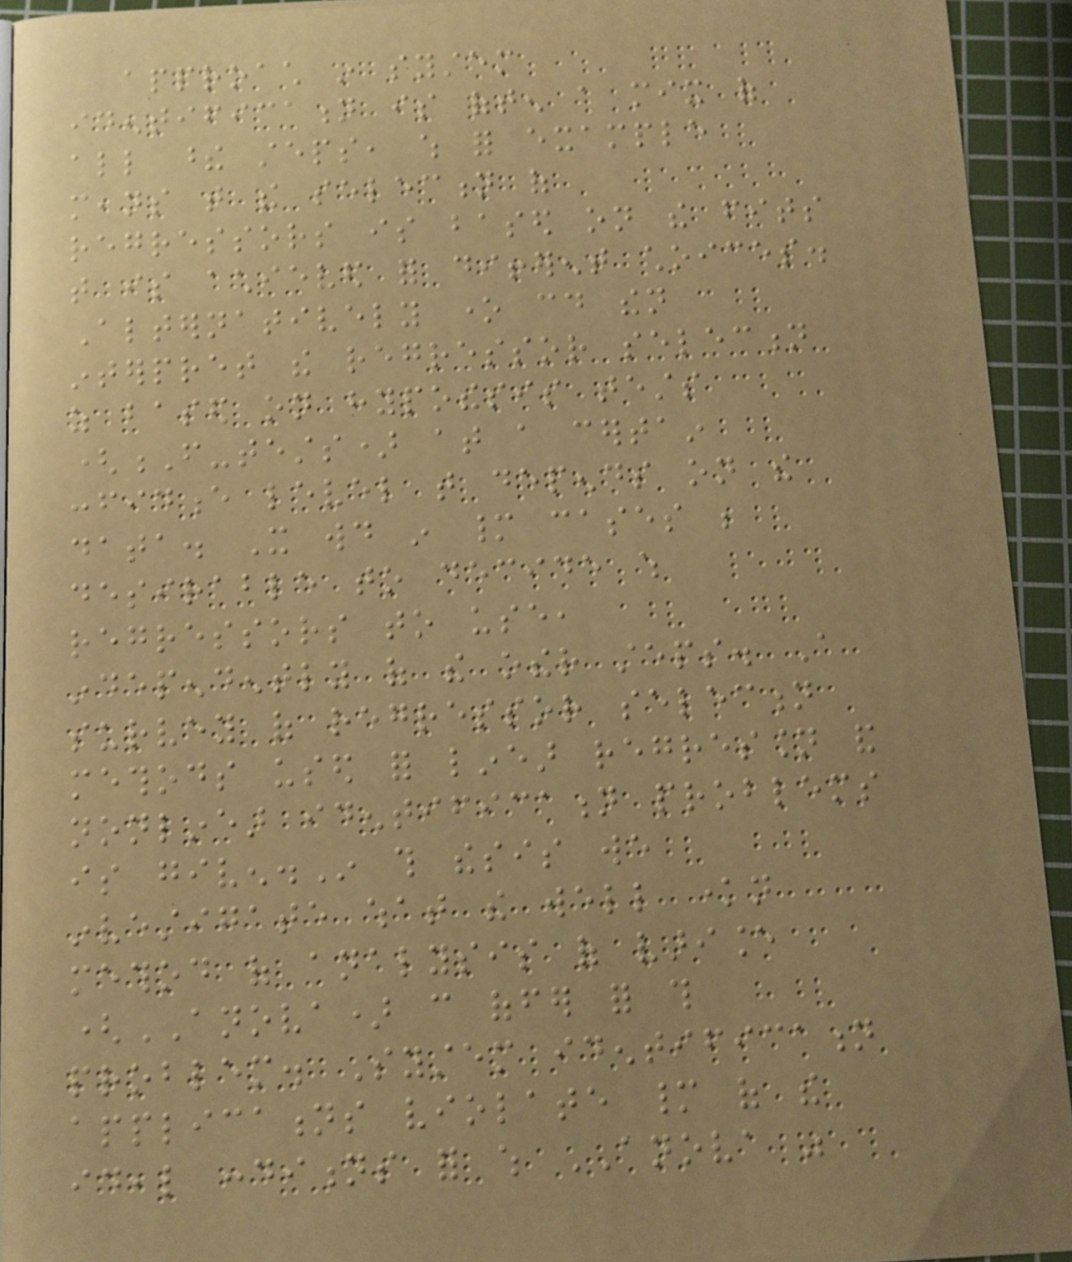approach in system
identification is often a mix of
all these steps, which for example
means that the selection of
regressors is based on the fits
that is achieved for different choices.
Alternatively one could then
interpret the regressor selection
as based on hypothesis tests
(F-tests) at a certain
confidence level that depends on the
data. It would in many cases be
desirable to decide which
regressors to use,
independently of the other steps. A
survey of regressor selection
methods used for linear regression and
nonlinear identification problems
is given.In this thesis we
investigate what the well known
method of analysis of variance
(ANOVA) can offer for this
problem. System identification
applications violate many of the
ideal conditions for which ANOVA was
